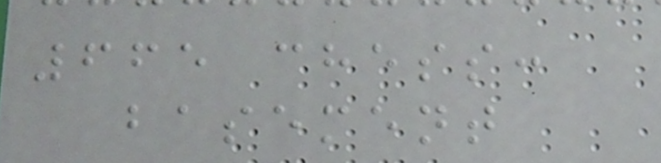665 chess:
basement
